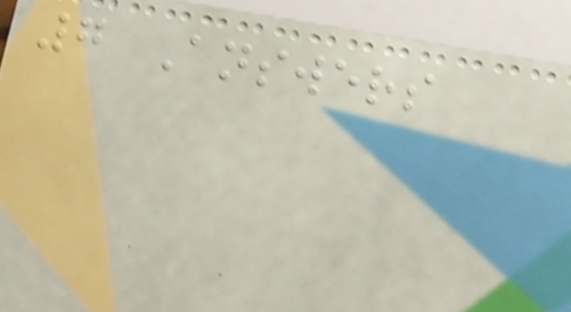7 Answers
